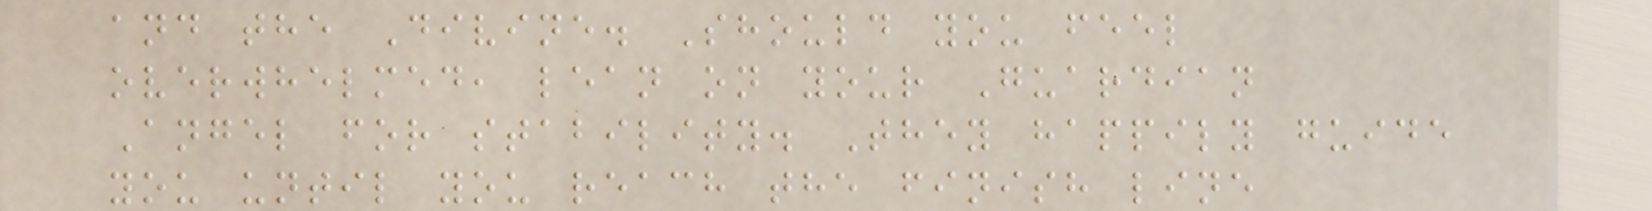and the Divine. Should you feel
overwhelmed, lean on your Guardian
Angel for stability. They happily guide
you until you reach the finish line
